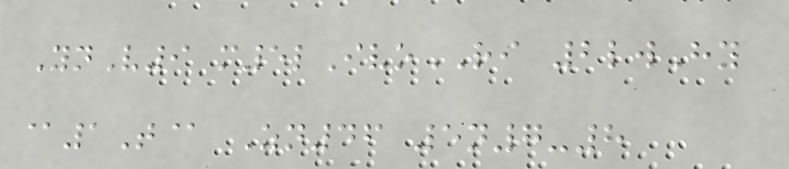YnV9 m5lIvoRI 2lwHy
@1T@ Zn46 5n7-8
